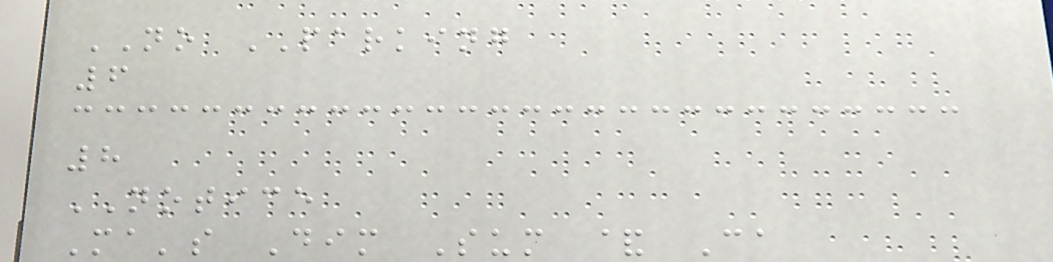NO PARKING
6
8
NOTICE
Ma's Dim Sum & Ca
